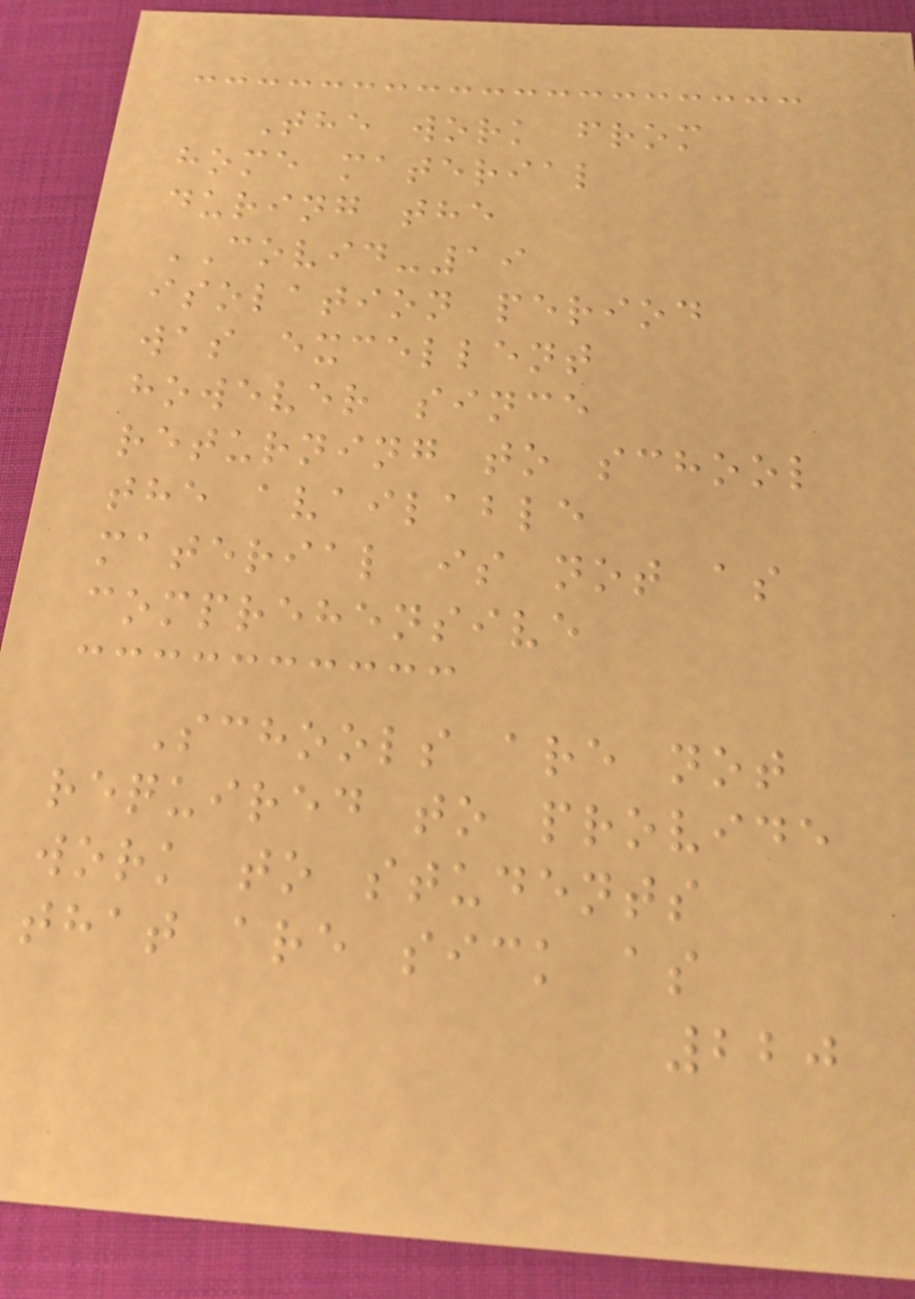The work from
home material
during the
COVID-19
isolation period
was excellent
however since
returning to school
the available
material is not as
comprehensive
Schools are not
required to provide
work to students
that are sick as
220
